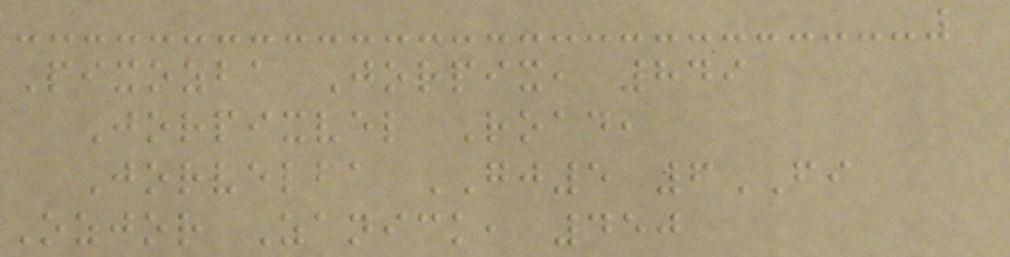Pixozba Jorpix, 849
Jorpixvel Road,
Jorvelba GJ5 6FI
Ozjor Zanick, 450
